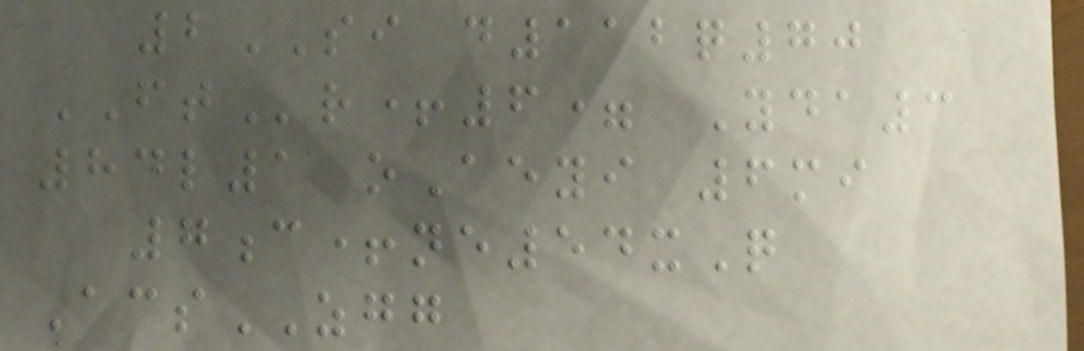2SI d112q70
FTr+6= Yda3
84l1 oAeyi 6mi
7c+ne54xQ
AcsZGG
